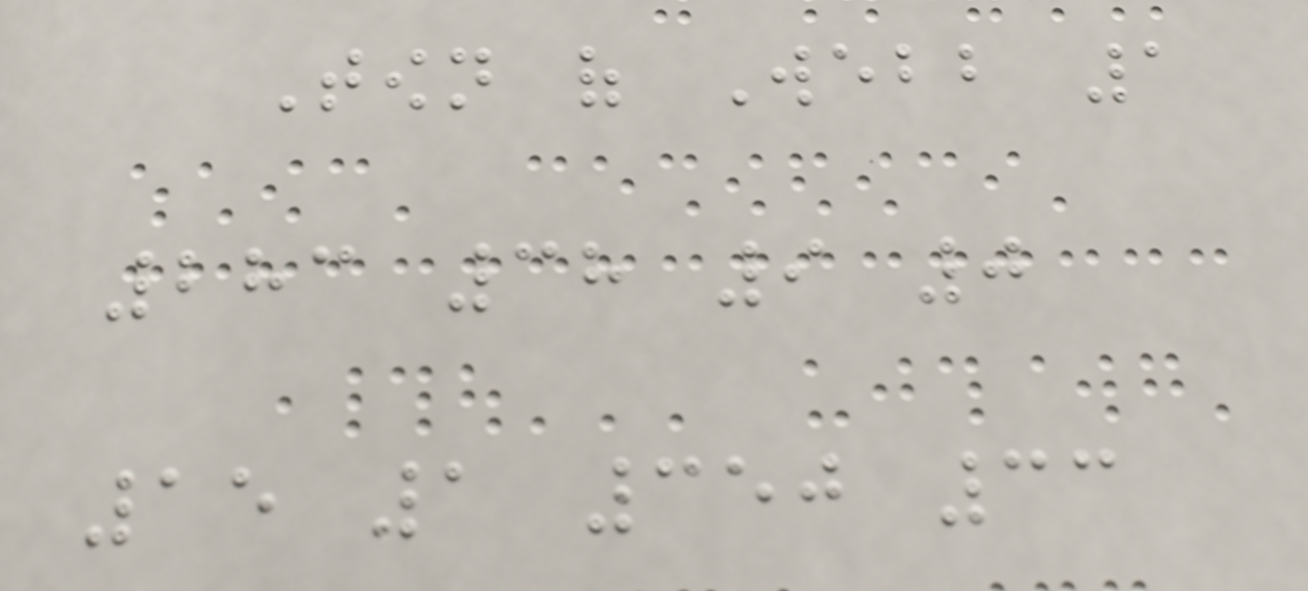Town of Webb 1
283 38 9 0
15 1 350 33
